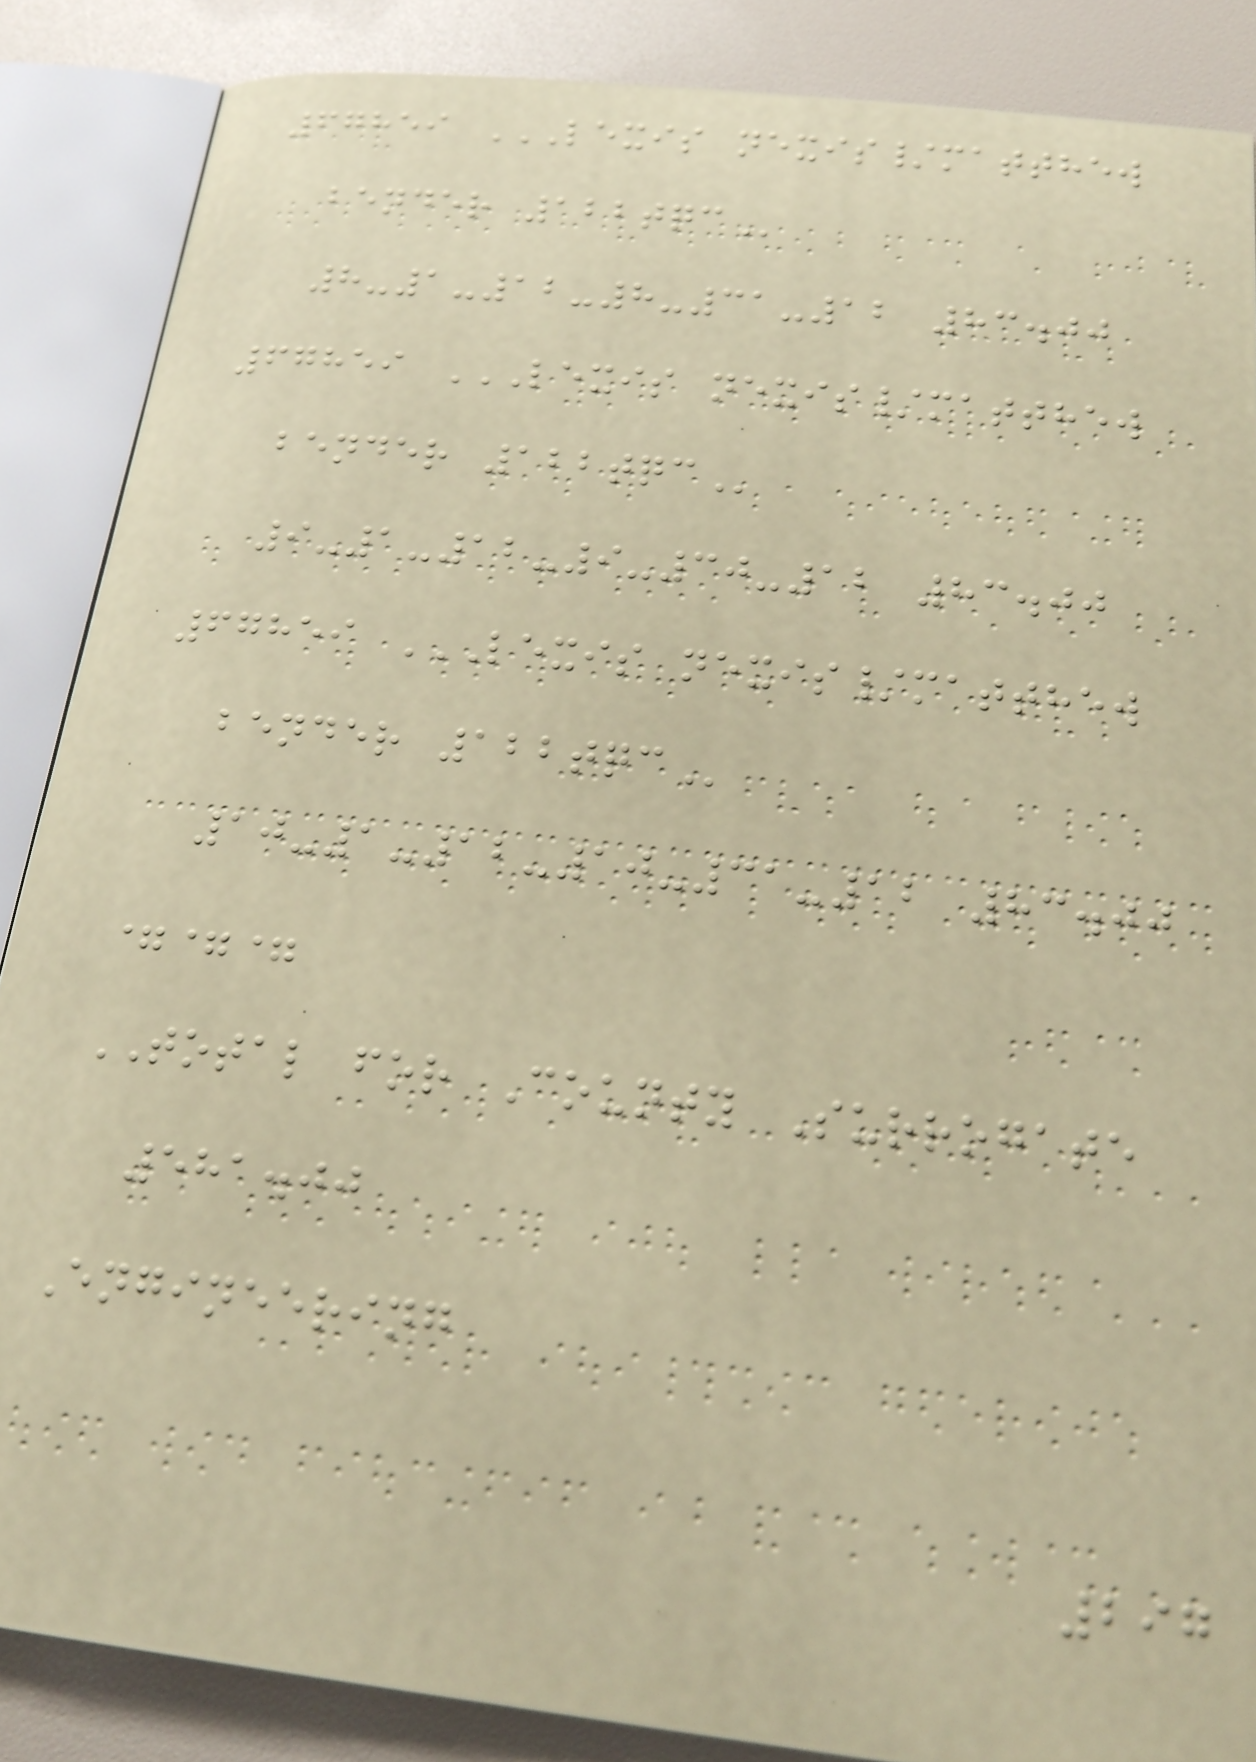67859 LEXIS NEXIS/MATTHEW
BENDER 122TQC
8-1-12-8-31-12 83.00
67859 LEXIS NEXIS/MATTHEW
BENDER 122TQC
9-1-12-9-30-12 83.00
67859 LEXIS NEXIS/MATTHEW
BENDER 122TQC
10-1-12-10-31-12 83.00
===
TOTAL for County Surrogate
581.00
Engineering
297
